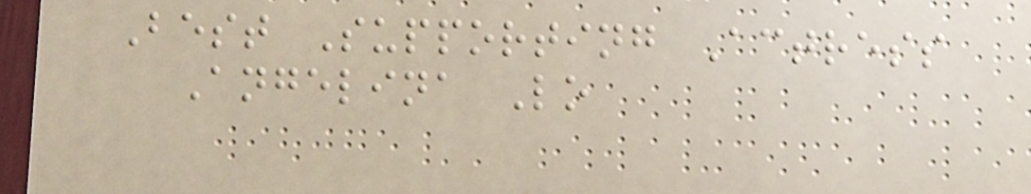Best Supporting Actress
Angelina Lo
